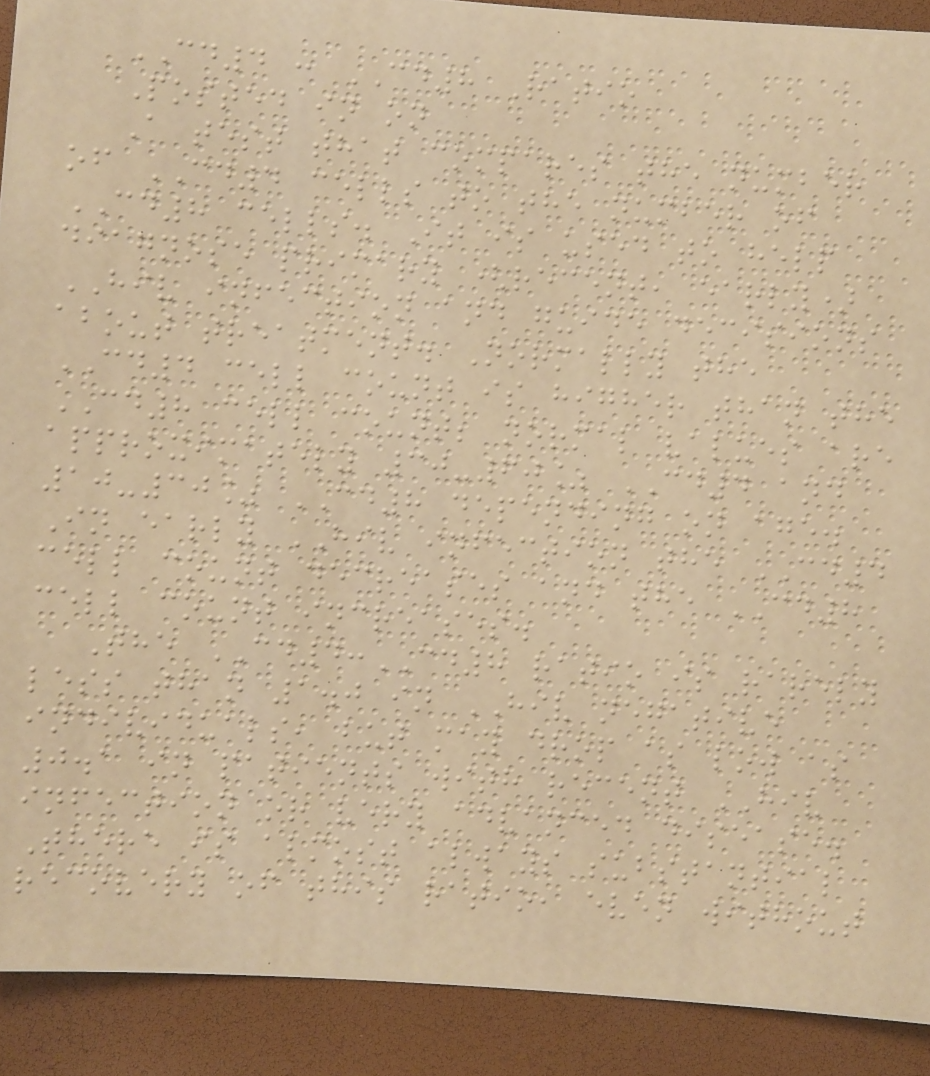CD4 : CD8 Ratio
Posted in on
A test that compares the number
of CD4 cells to the number of
CD8 cells. It is used to help
diagnose primary (recent, early)
HIV infection and guide decisions
about treatment. Normally the
CD4 cell count is higher than the
CD8 cell count; normal values are
approximately 30-60% CD4 and
10-30% CD8 depending on age.
In early HIV infection the CD4
cell count decreases and the CD8
cell count increases.
The CD4:CD8 ratio is rarely
less than 1.0 in HIV negative
individuals, but may drop as low as
0.1 in patients with recent HIV
infection or very advanced disease.
There is almost always substantial
recovery of this ratio, even without
